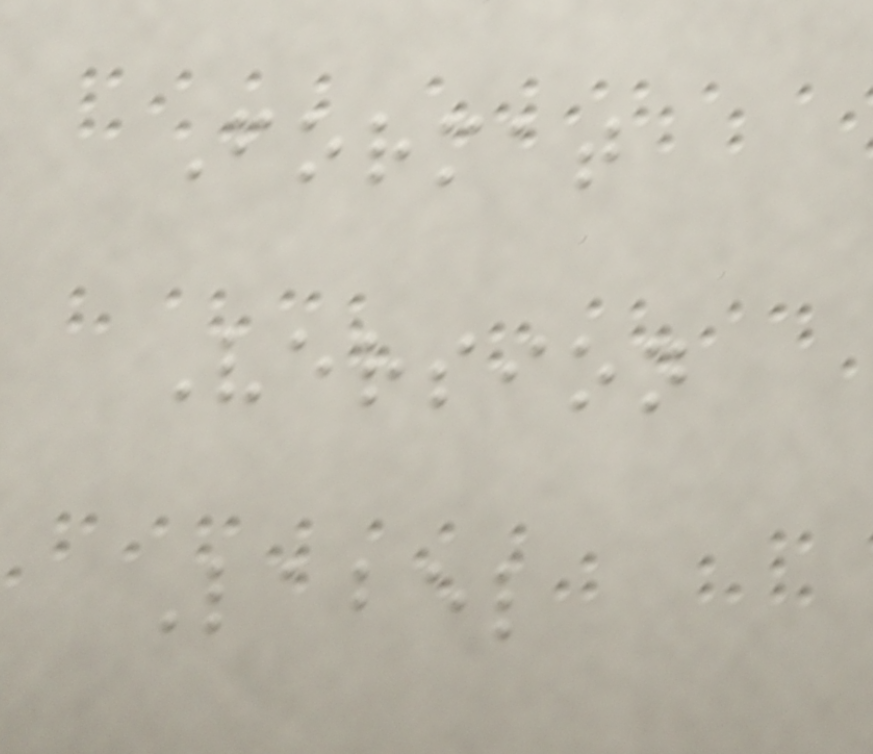Format
Version
Label
